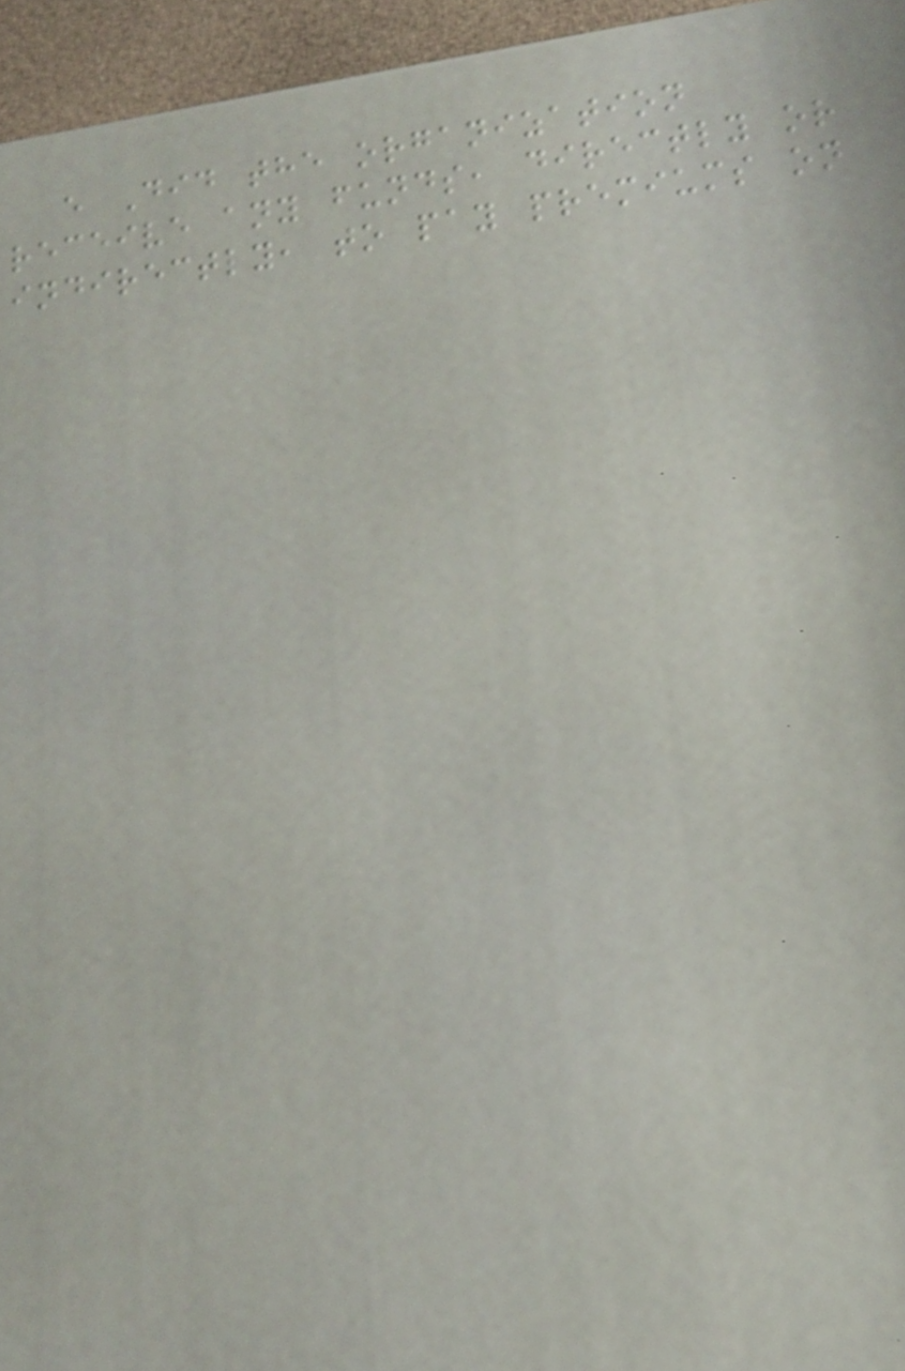e Did the organization
receive any funds, directly or
indirectly, to pay premiums on
